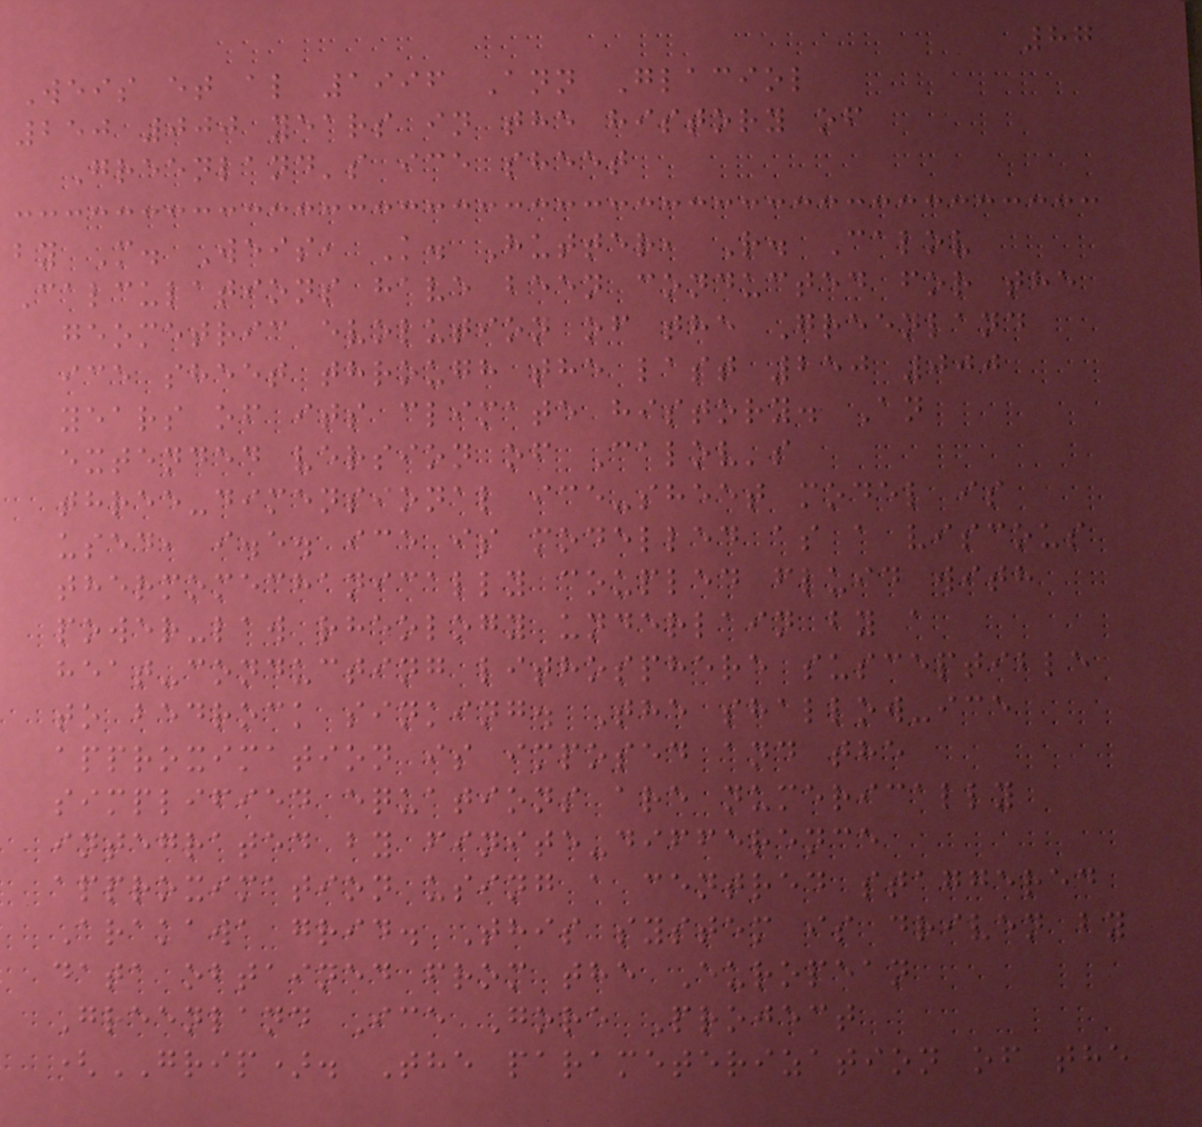87
Weis et al 1996 Ann Glaciol
250 000 years in the history of
Greenland's ice sheet
by M. Weis, K. Hutter, R. Calov
Calculations have been conducted for the
geometric evolution of the Greenland
ice sheet through the last 250 000
years of its climate history. An
extended version of Calov's
three-dimensional ice-sheet model is
used, i.e. ice is modelled as a viscous
thermomechanically coupled fluid with
power-law rheology underlain by a
heat-conducting lithosphere susceptible
to bedrock sinking. The shallow-ice
approximation is imposed and the
simplified equations are numerically
integrated by finite-difference
approximation using a centred staggered
Arakawa grid. This system is driven by
data obtained from the European
Greenland Ice Gore Project
(GRIP). The parameterization of the
